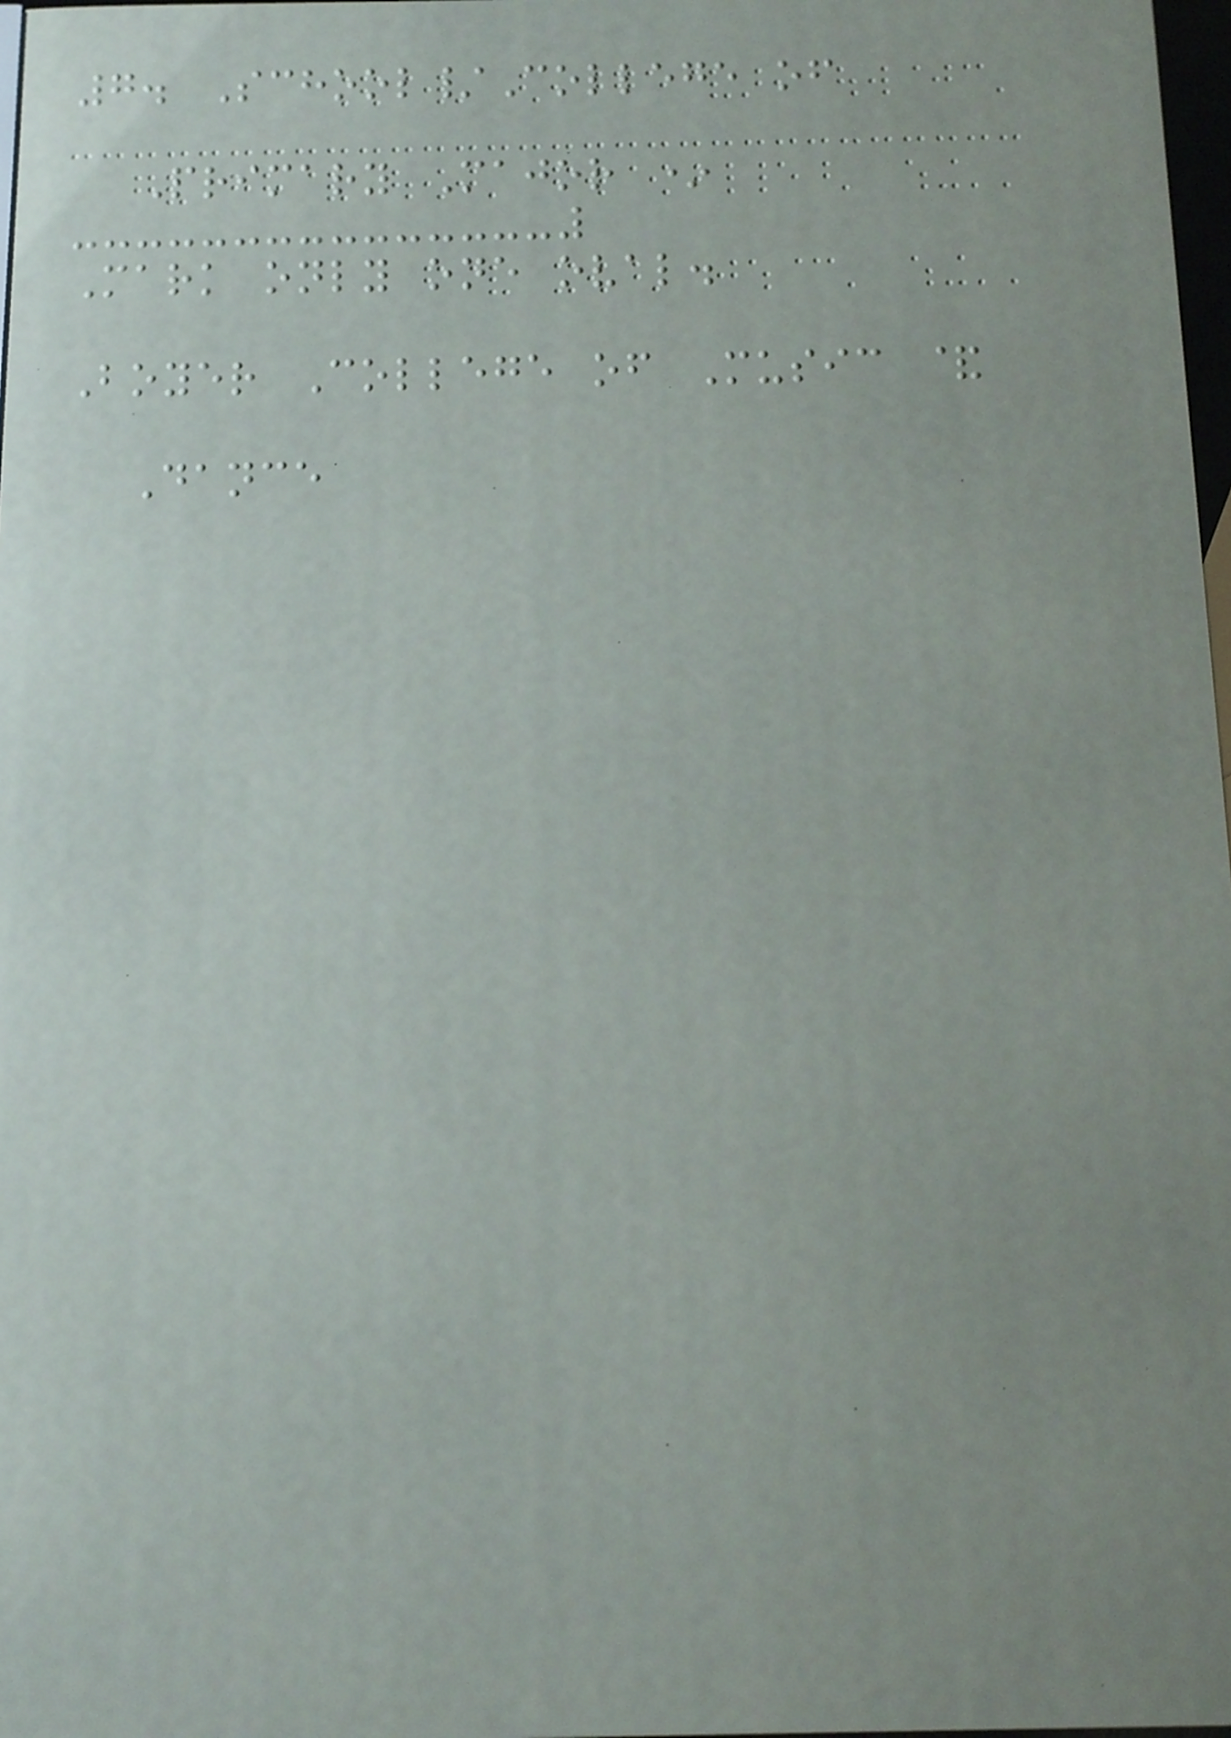7. School/College of
Primary Major *
Mark only one oval.
Boyer College of Music &
Dance
